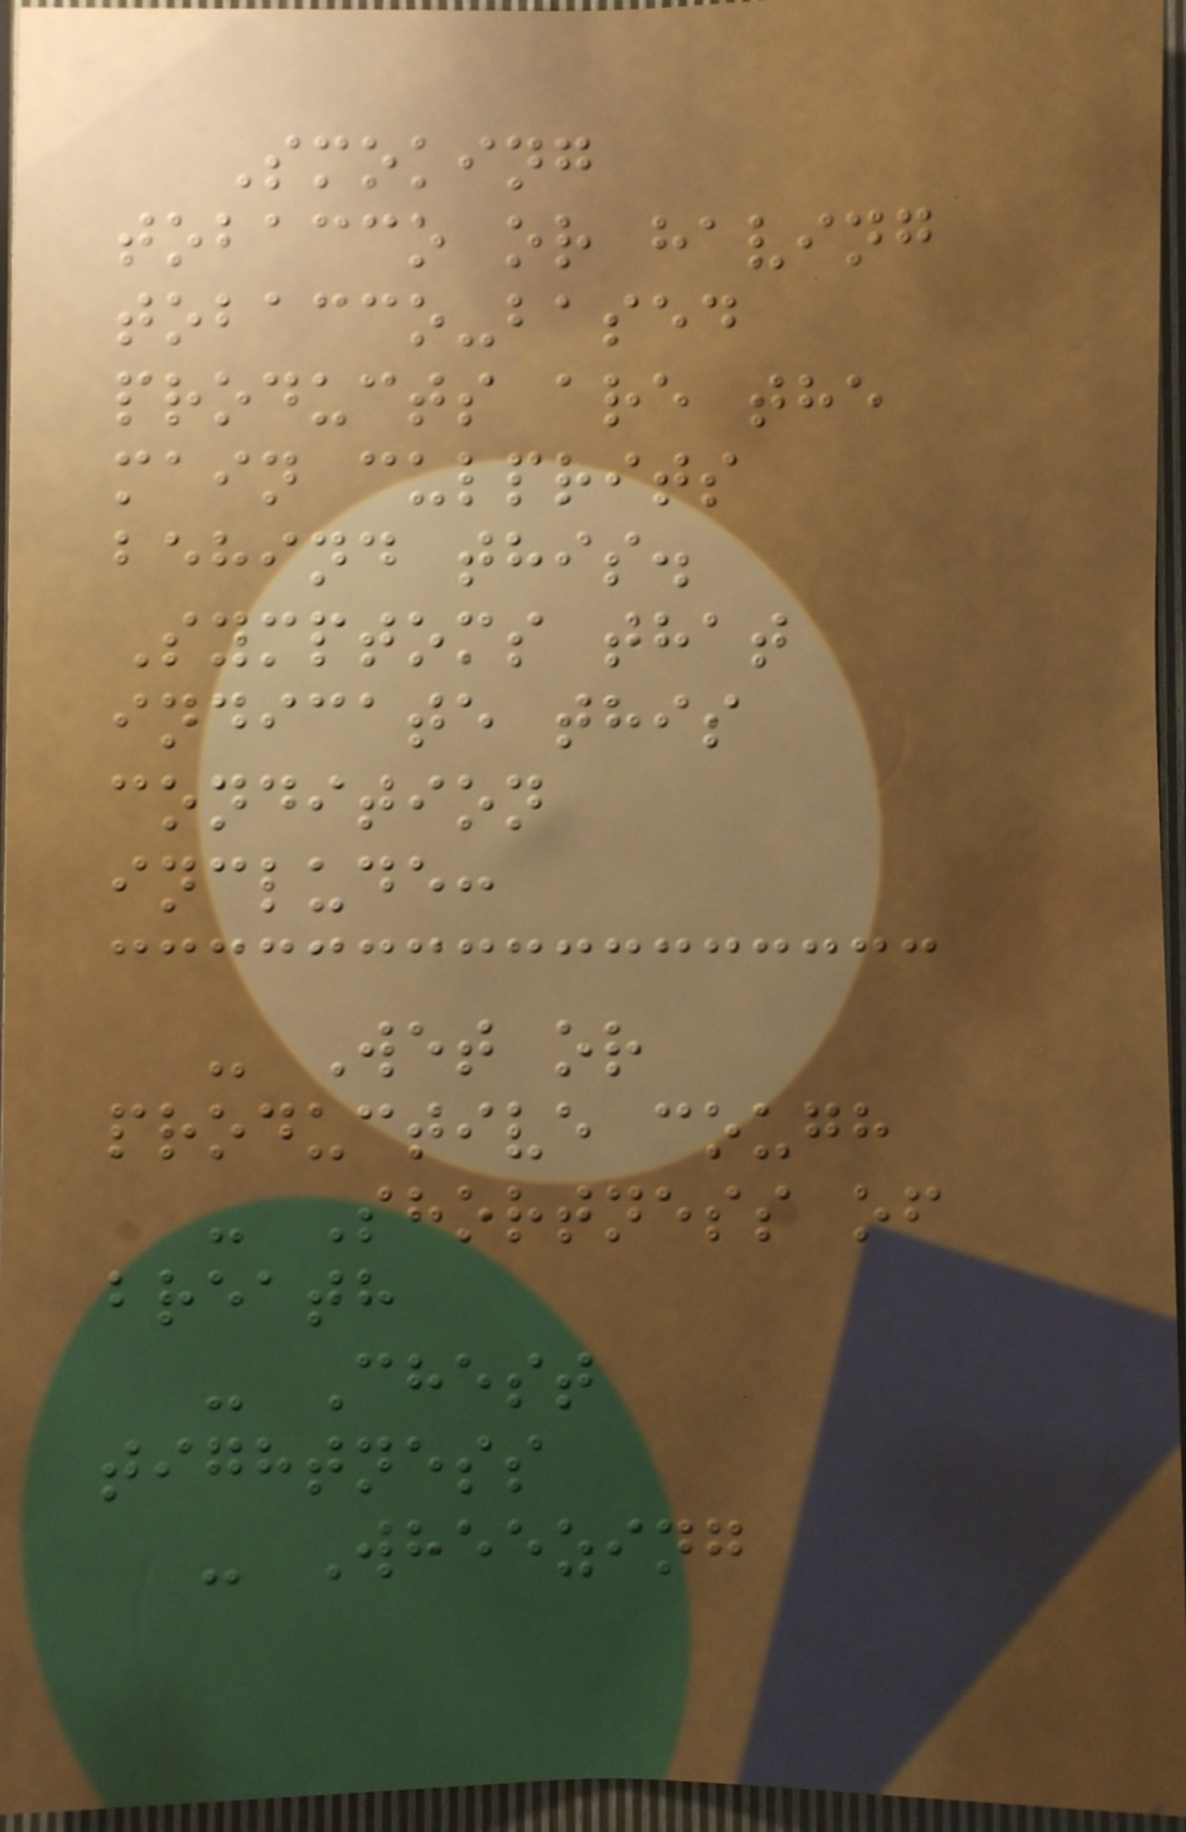Smoking
tobacco or having
tobacco-based
products are the
main culprits
behind this.
Symptoms that
indicate this
condition
include:
- Wet or
productive cough
- Shortness of
breath
- Chest
tightness
- Wheezing
